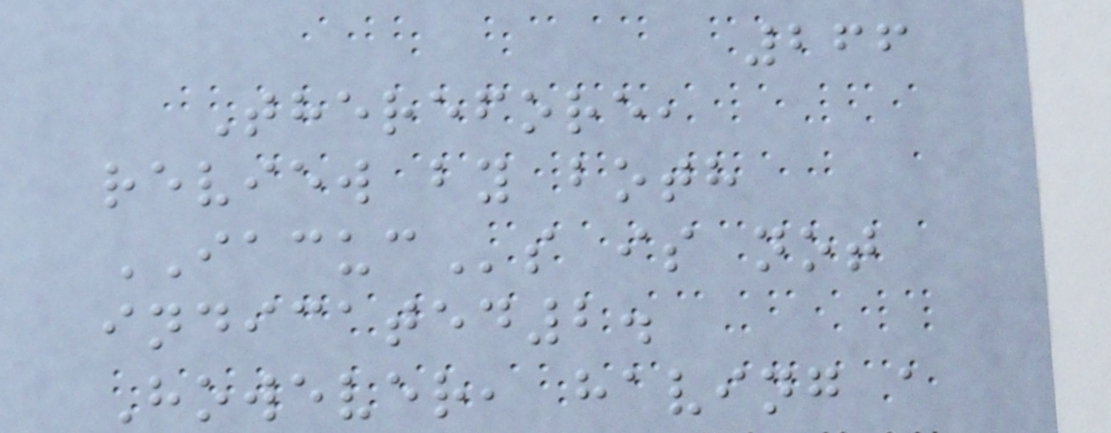266
Therefore,
review by both
IACUCs is not
indicated2.
However, having a
